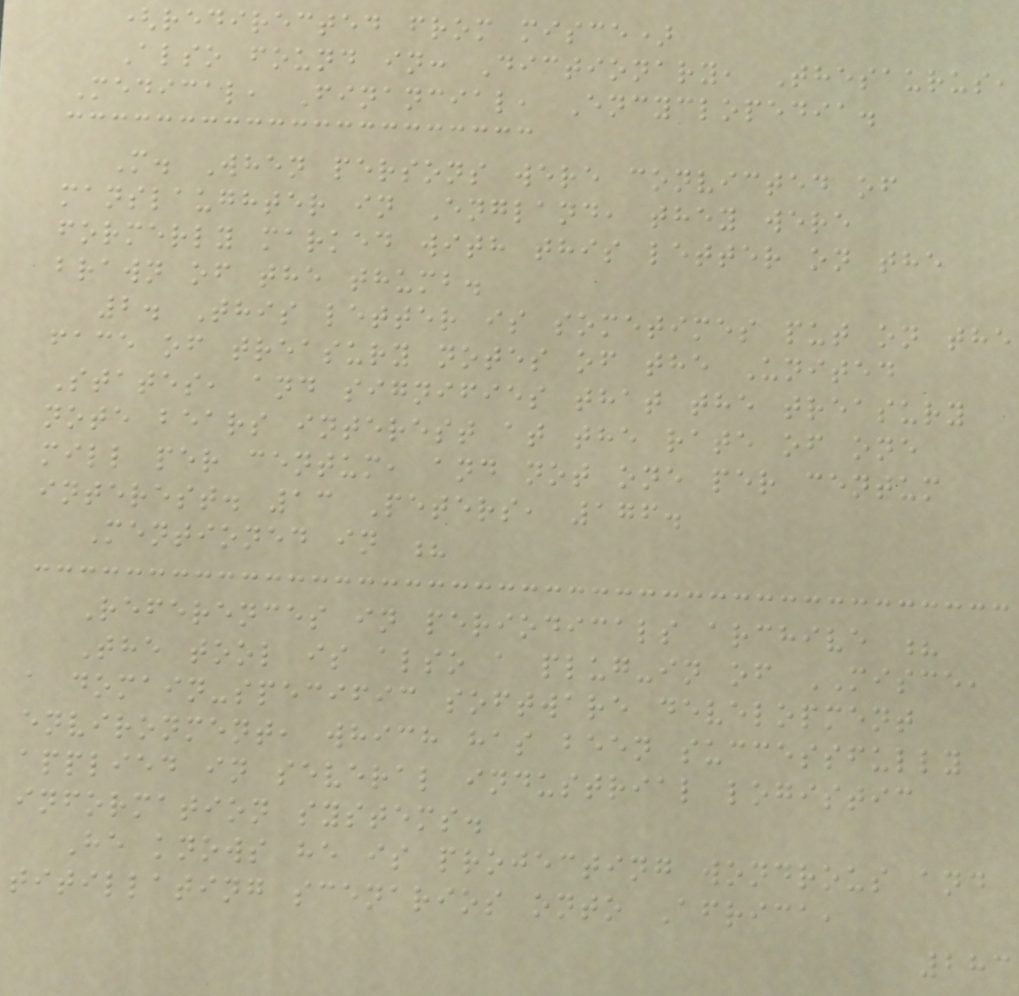(redirected from misce)
Also found in: Dictionary, Thesaurus,
Medical, Financial, Encyclopedia.
M. When persons were convicted of
manslaughter in England, they were
formerly marked with this letter on the
brawn of the thumb.
2. This letter is sometimes put on the
face of treasury notes of the United
States, and signifies that the treasury
note bears interest at the rate of one
mill per centum, and not one per centum
interest. 13 Peters, 176.
Mentioned in ?
References in periodicals archive ?
The tool is also a plug-in of MISCE,
a domain-specific software development
environment, which has been successfully
applied in several industrial logistic
information systems.
He knows he is projecting wondrous and
titillating scenarios onto Africa,
283
